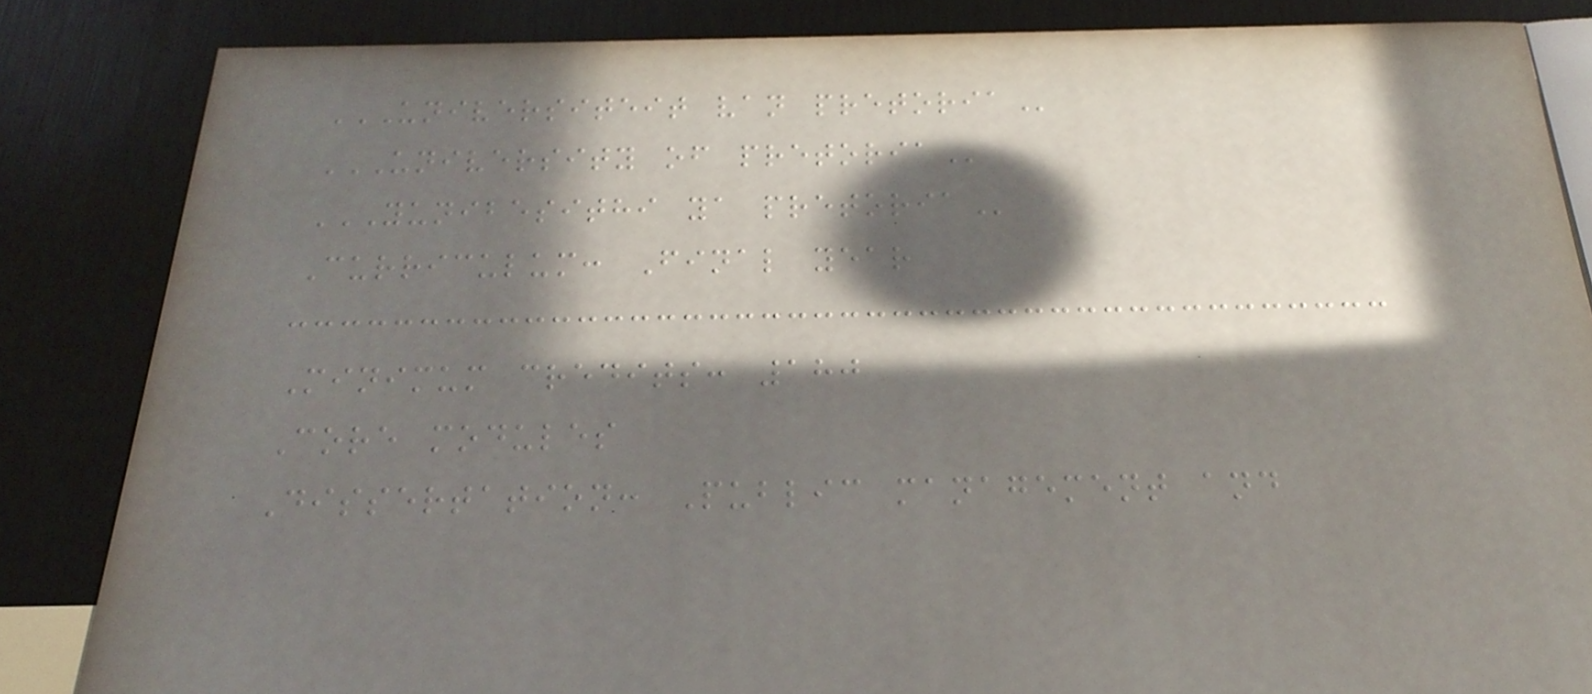UNIVERSITEIT VAN PRETORIA
UNIVERSITY OF PRETORIA
YUNIBESITHI YA PRETORIA
Curriculum: Final year
Minimum credits: 180
Core modules
Dissertation: Public management and
